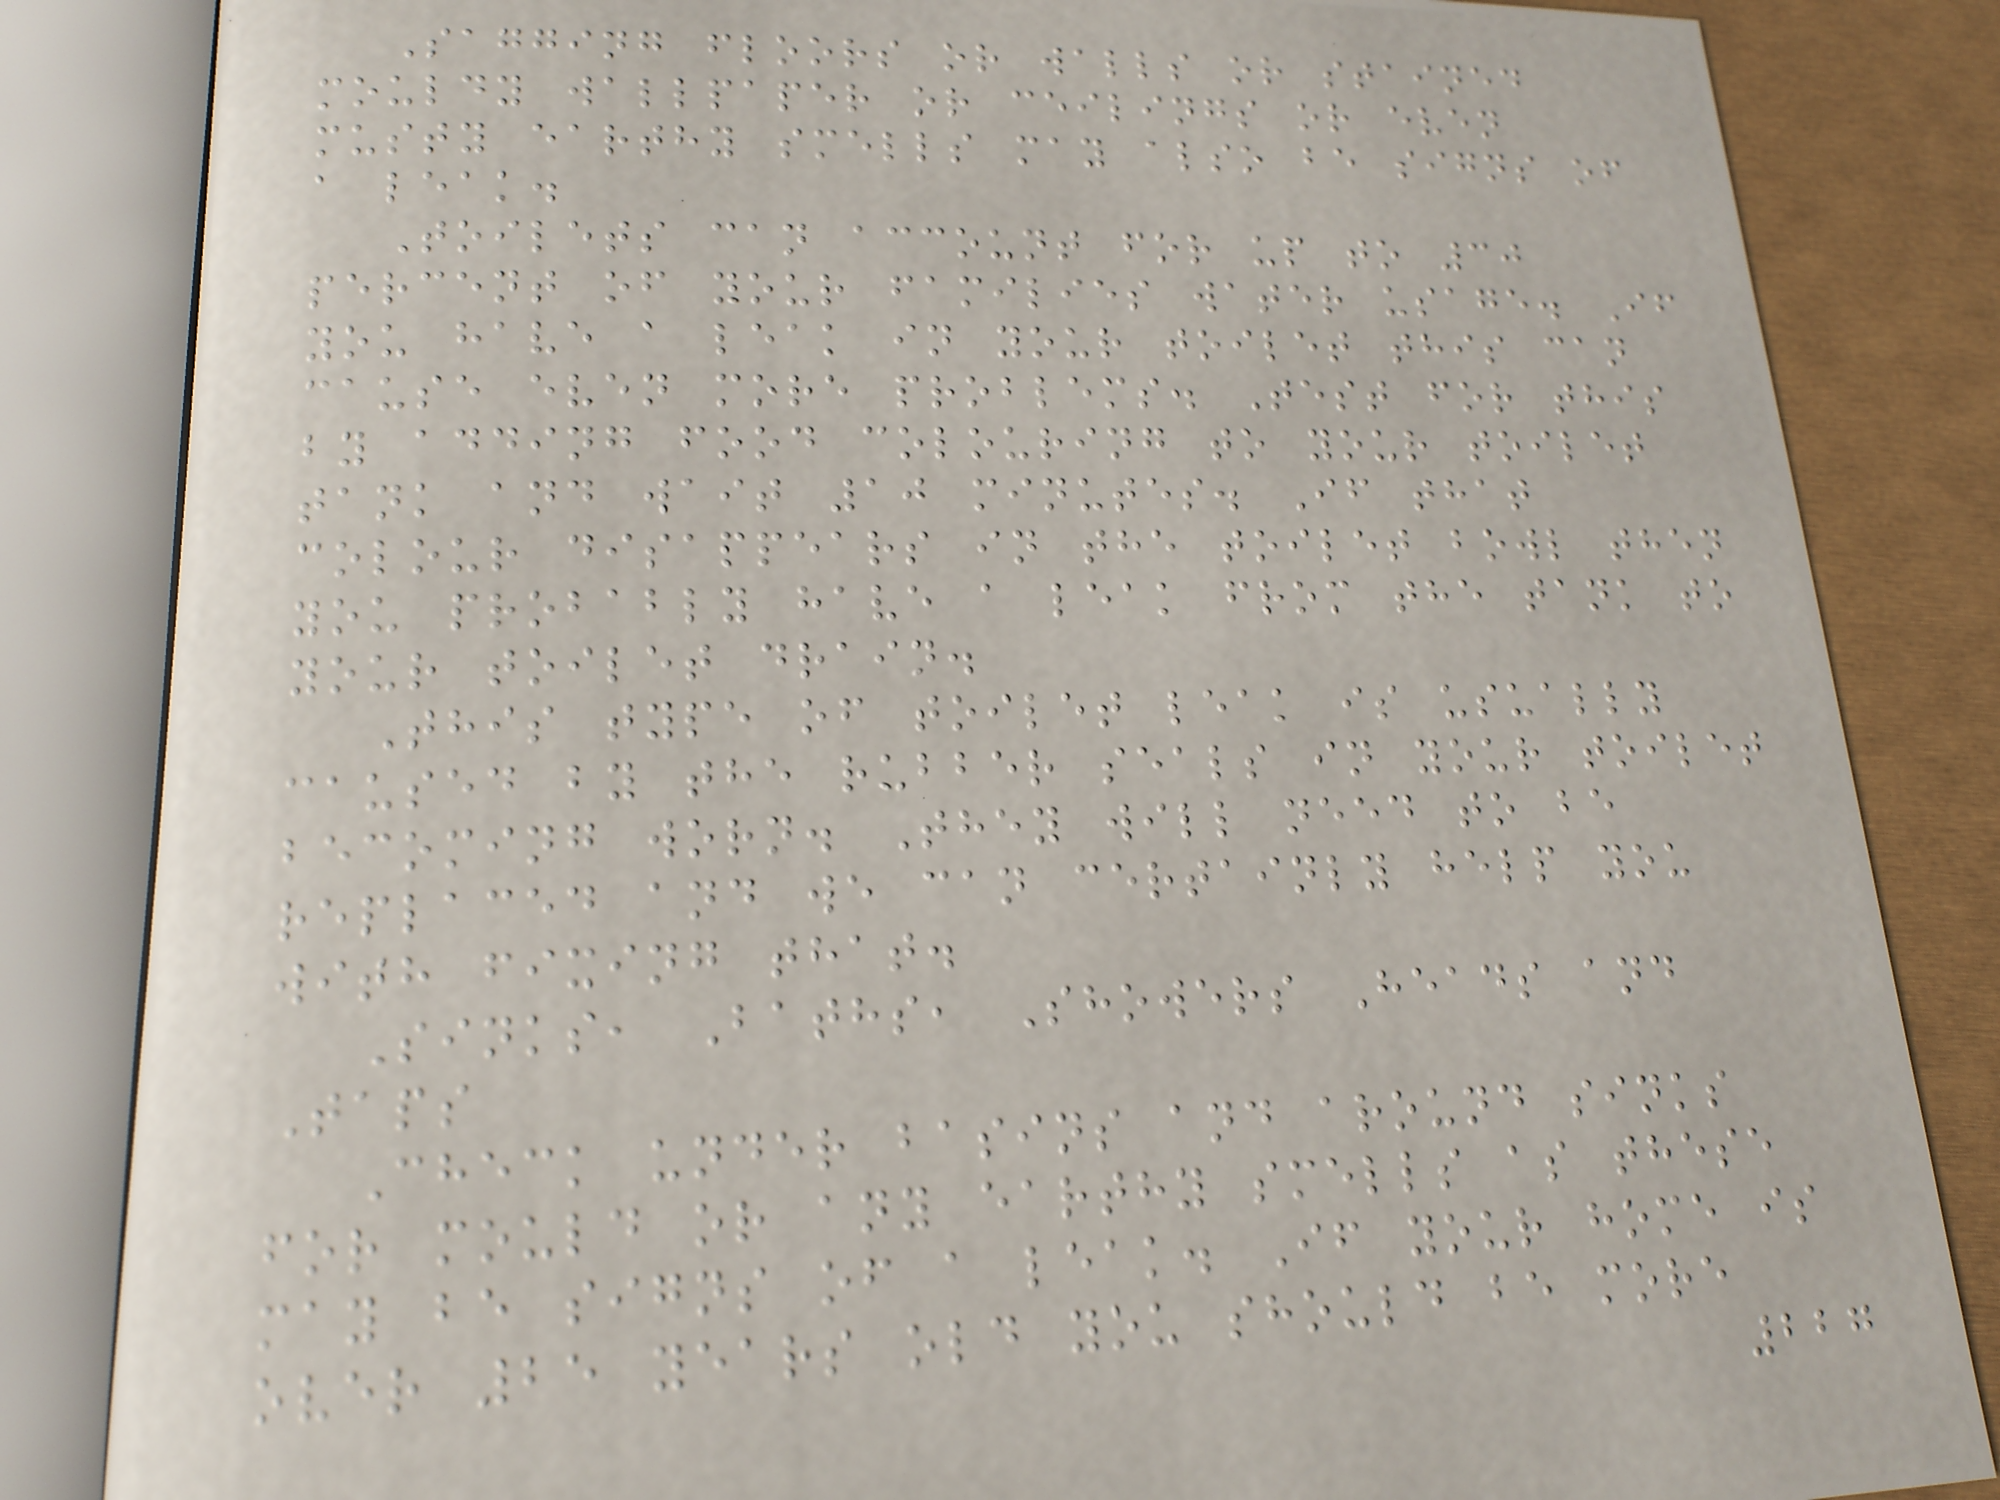Sagging floors or walls or stained
mouldy wallpaper or ceilings or even
musty earthy smells may also be signs of
a leak.
Toilets can account for up to 30
percent of your families water usage. If
you have a leak in your toilet this can
cause even more problems. Test for this
by adding food colouring to your toilet
tank and wait 10 minutes. If that
colour disappears in the toilet bowl then
you probably have a leak from the tank to
your toilet drain.
This type of toilet leak is usually
caused by the rubber seals in your toilet
becoming worn. They will need to be
replaced and we can certainly help you
with fixing that.
Sinks, Baths, Showers Heads and
Taps
Check under basins and around sinks
for mould or any earthy smells as these
may be signs of a leak. If your home is
over 25 years old you should be more
227
